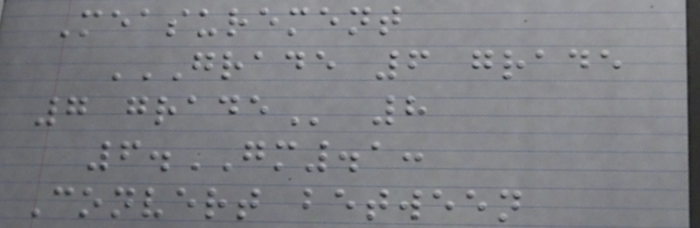Measurement
GRADE 6 GRADE
7 GRADE 8
6.GM.1:
Convert between
